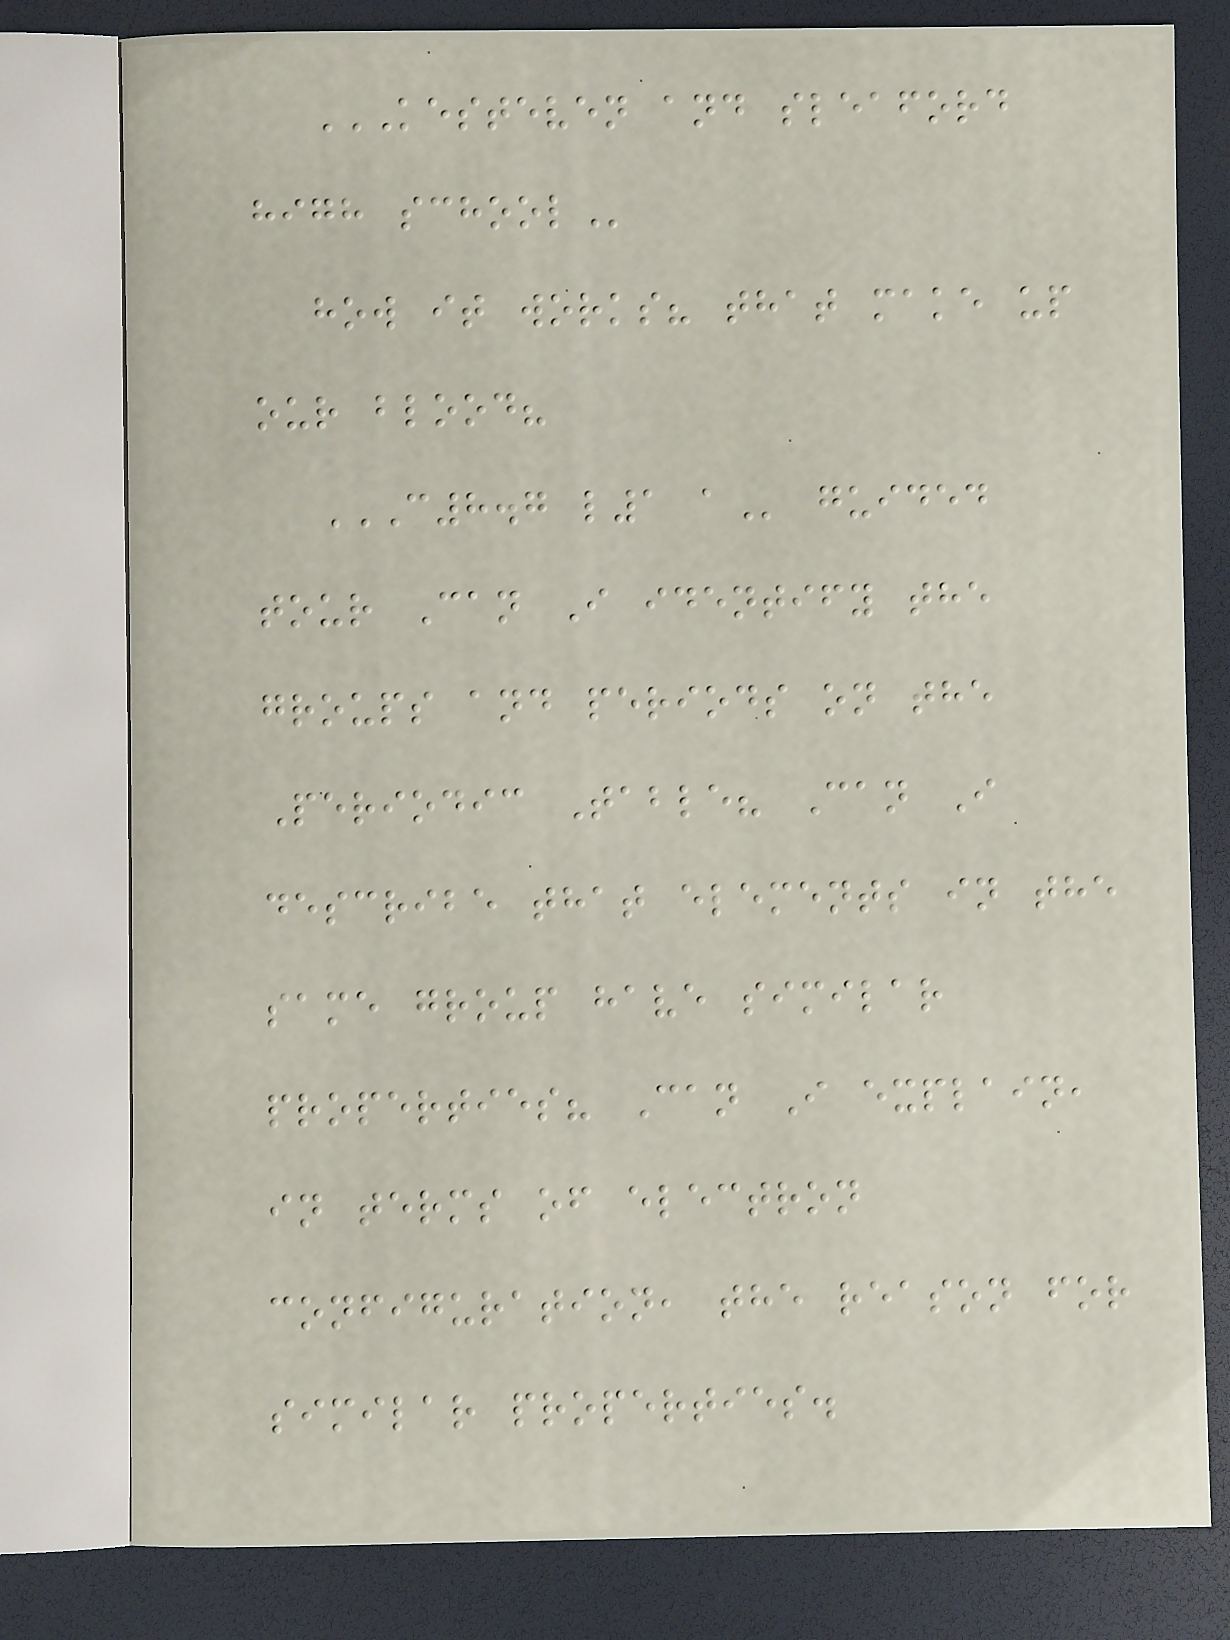KESTEVEN AND SLEAFORD
HIGH SCHOOL
how it works? that make up
our blood?
C8.7 L1 A guided
tour Can I identify the
groups and periods on the
Periodic Table? Can I
describe that elements in the
same group have similar
properties? Can I explain,
in terms of electron
configuration, the reason for
similar properties.
